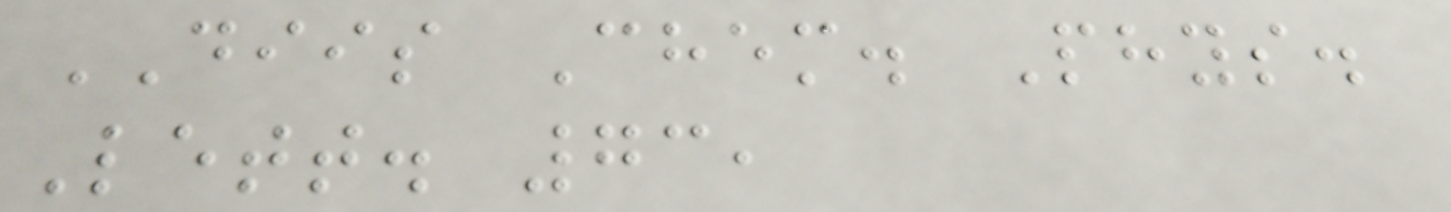DIIS Chem. Phys.
Lett. 73,
